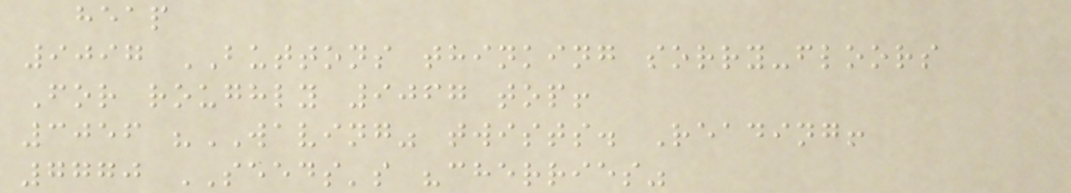heap
9097 BUTTONS thinking sorry-floors
For roughly 9067 top!
3056 "WAVING" twists. Reading!
7770 SEEDS's "cherries"
